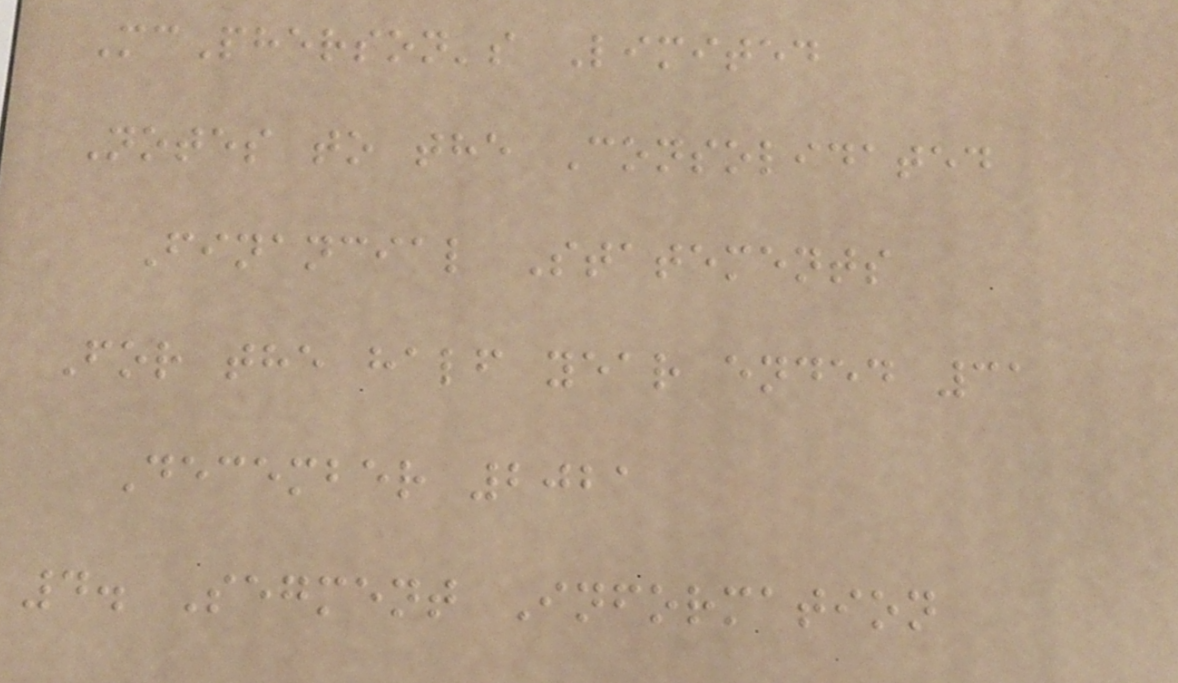McPherson's Limited
Notes to the Consolidated
Financial Statements
For the half year ended 31
December 2021
4. Segment Information
